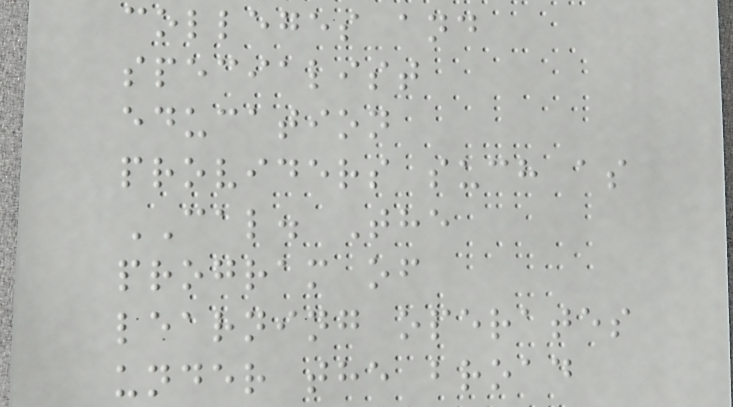colleges and
specialist
education
providers such as
CAL. The
program of
learning operates
under the broad
